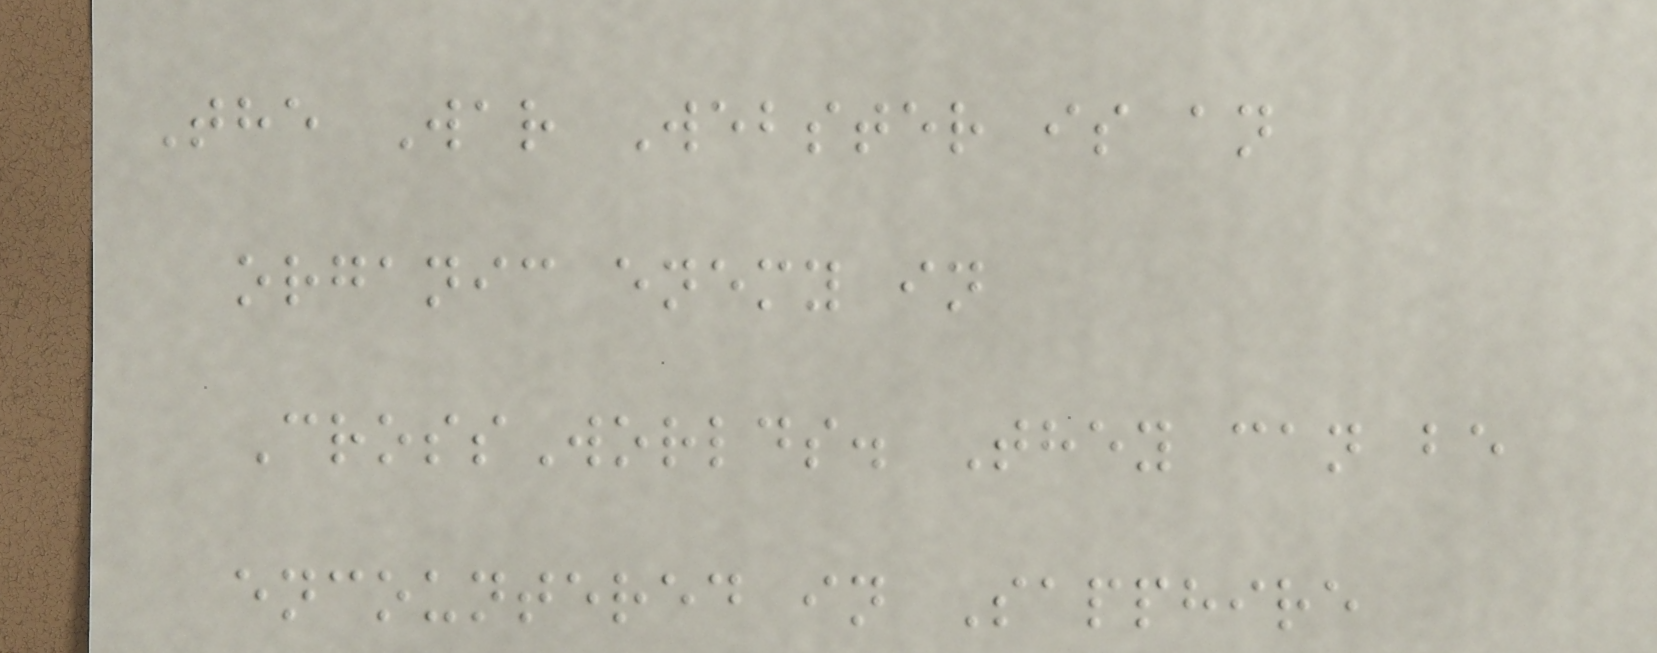The War Webster is an
organic enemy in
CrossWorlds. They can be
encountered in Sapphire
